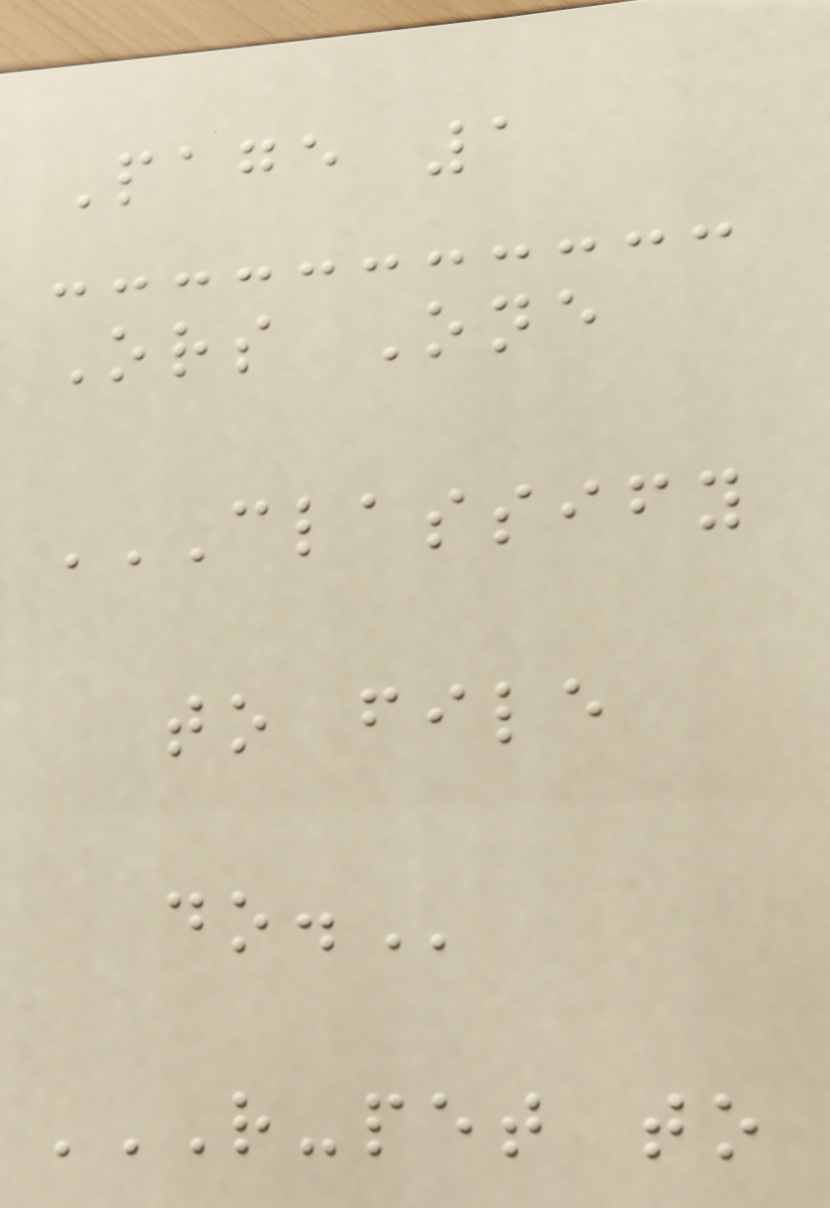Page 1
Ors One
CLASSIFY
TO FILE
DO.
R-PET TO
